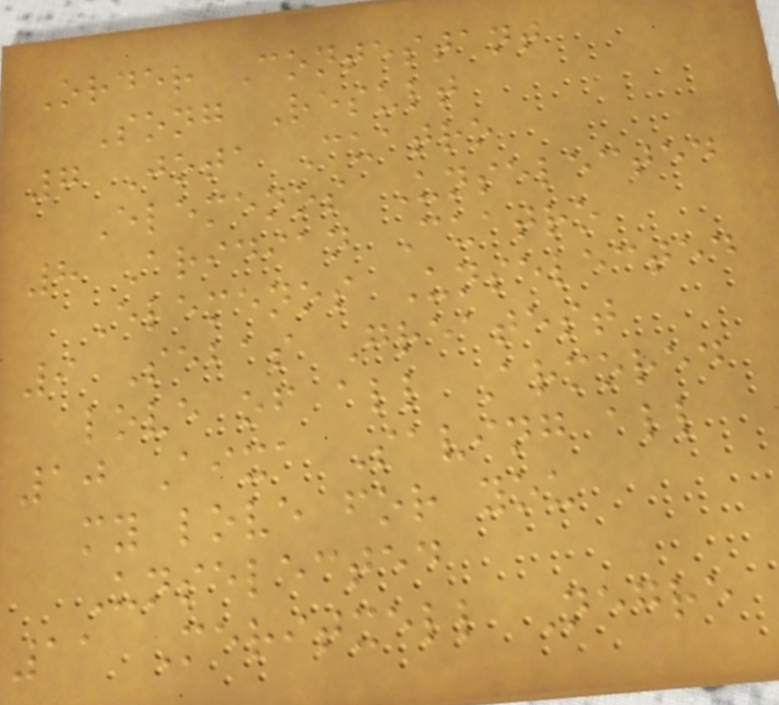Order Contestant
Song Result
7 Jota Cuatro
Elemenos Unselected
8 Aridian Cuatro
Elemenos Unselected
9 Sebas Greatest
love of all Armored
10 Aixa Saving all
my love for you
Unselected
11 Meritxell Negre
